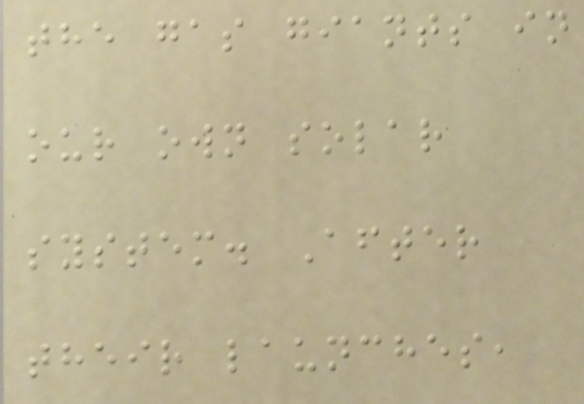the gas giants in
our own solar
system. After
their launches,
